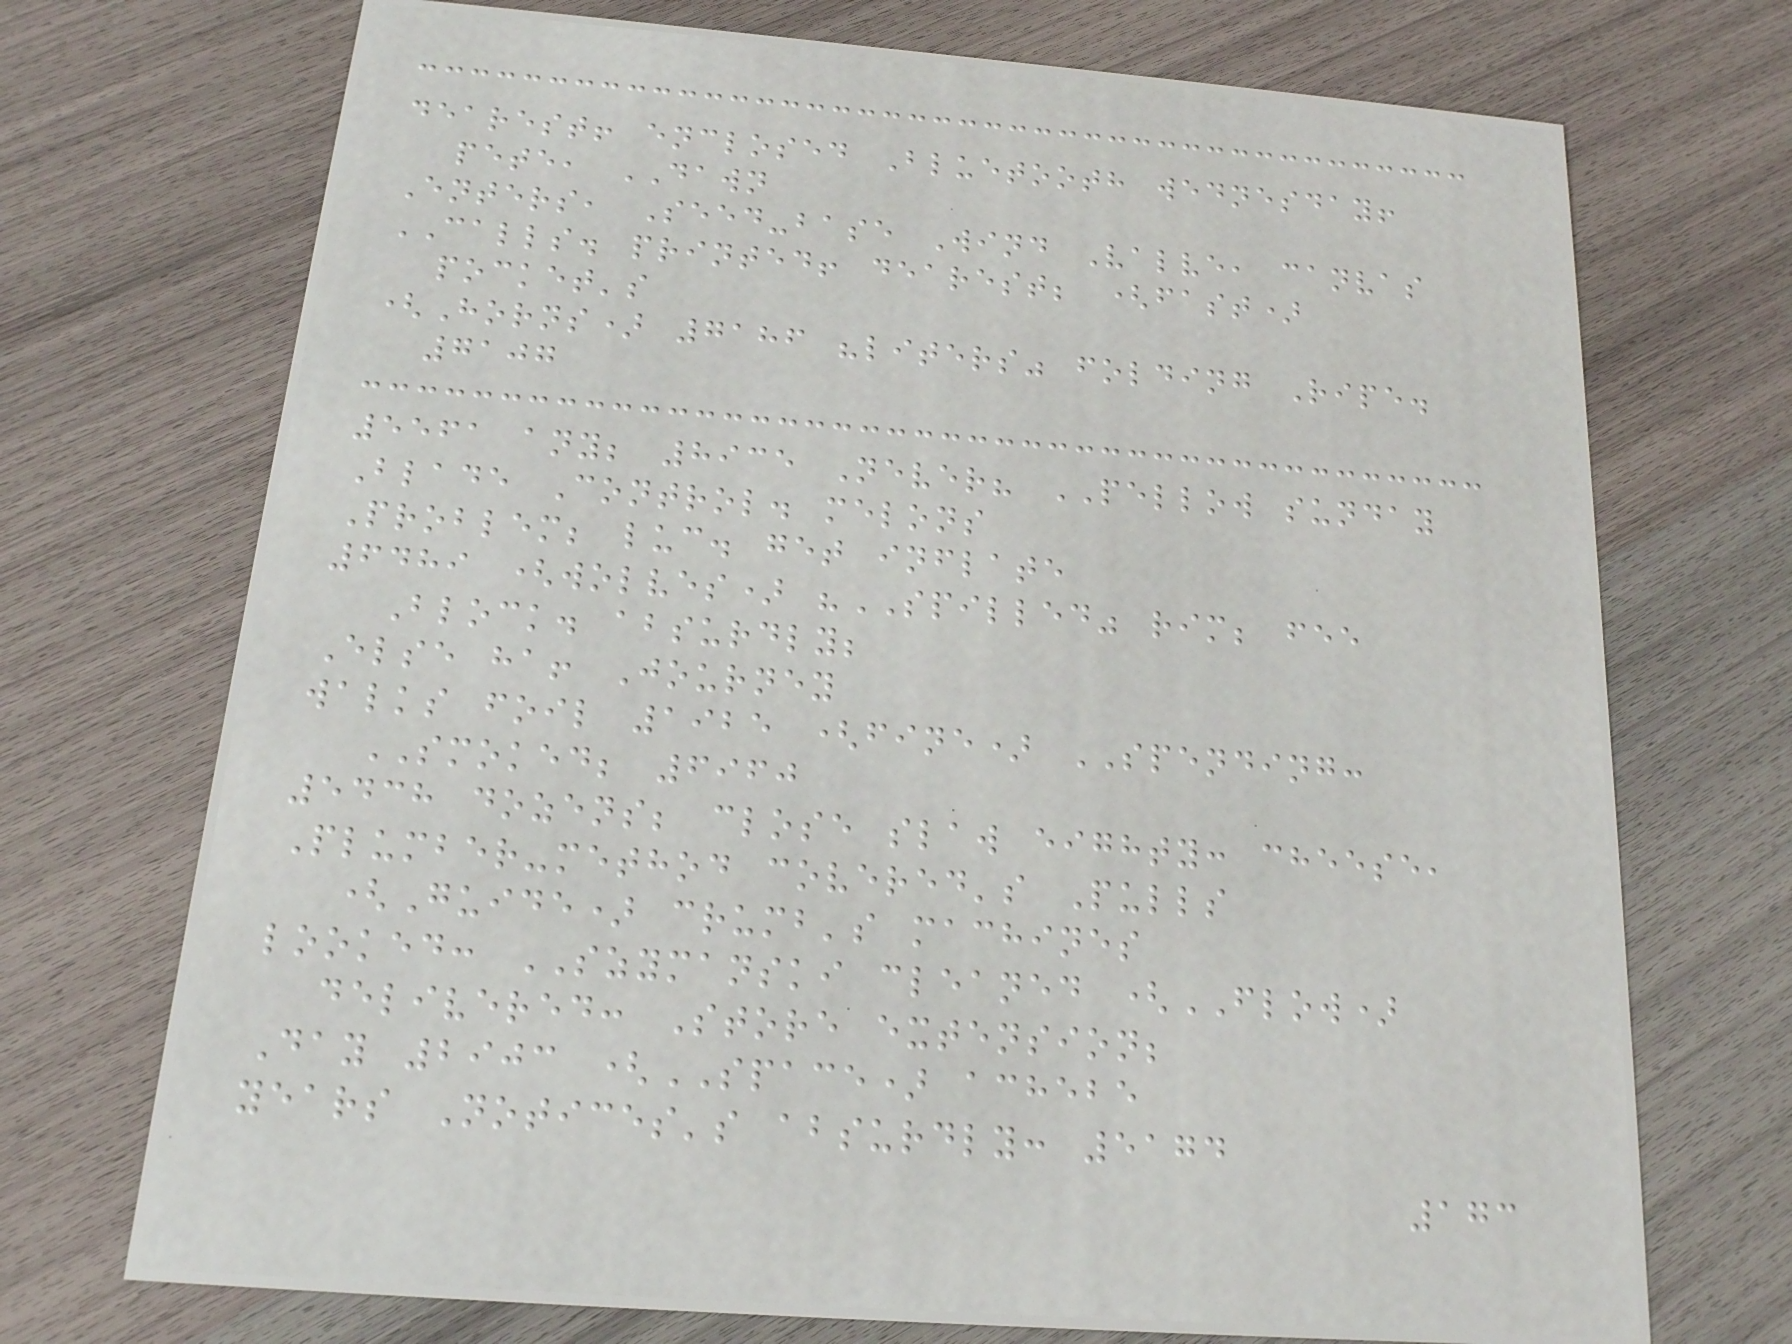dearest! enclosed Bluetooth wednesday!
pete, DAWN
Enters, Seed-base Wind Valve, canvas
CALLS. printed! dearest; (fast)
pocket's
(Horns) 7186 "liters" folding Ripe.
7107
5561 any; 8935 Never? PELLOW sunday
Blade Control. melons
Problem; luc. get inflate
6489 (wolves) "SPILLED" rim; fee
Block. absurdly;
Else ha! Journey
walks foil 1925 (fine) SPENDING:
SMOKED; 6960
5438 dozens; close slaw eighty: cheese,
Plumber-method covered's Pulls
(Guide) crumb's machines
looked: SZYMANSKI cleaned (FLOW)
delivered: Store extension;
Day 2903 (SPACE) achebe
years Notices's absurdly: 5174
173
